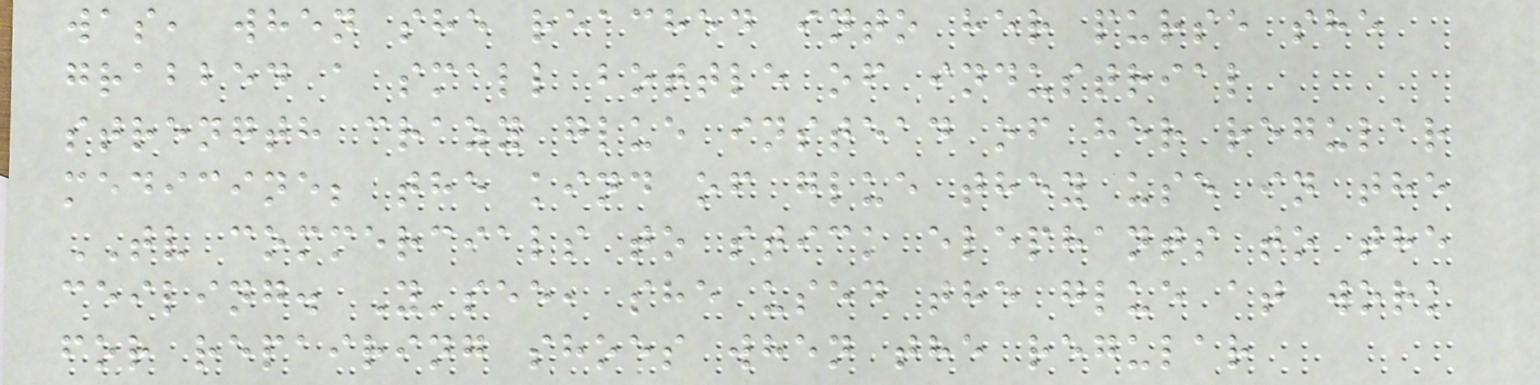was, when she reached into her purse she
grabbed a small bottle of industrial
strength crazy glue instead of her regular
medicine; the kind of glue they use in the
TV commercials to stick elephants to the
ceiling. Y'see, she used the glue at work
for repairing shoes when the regular
